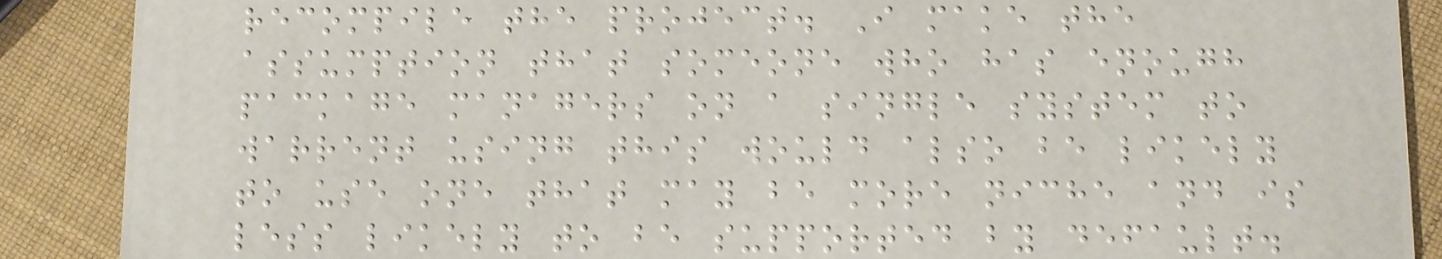recompile the project. I make the
assumption that someone who has enough
package managers on a single system to
warrent using this would also be likely
to use one that may be more niche and is
less likely to be supported by default.
